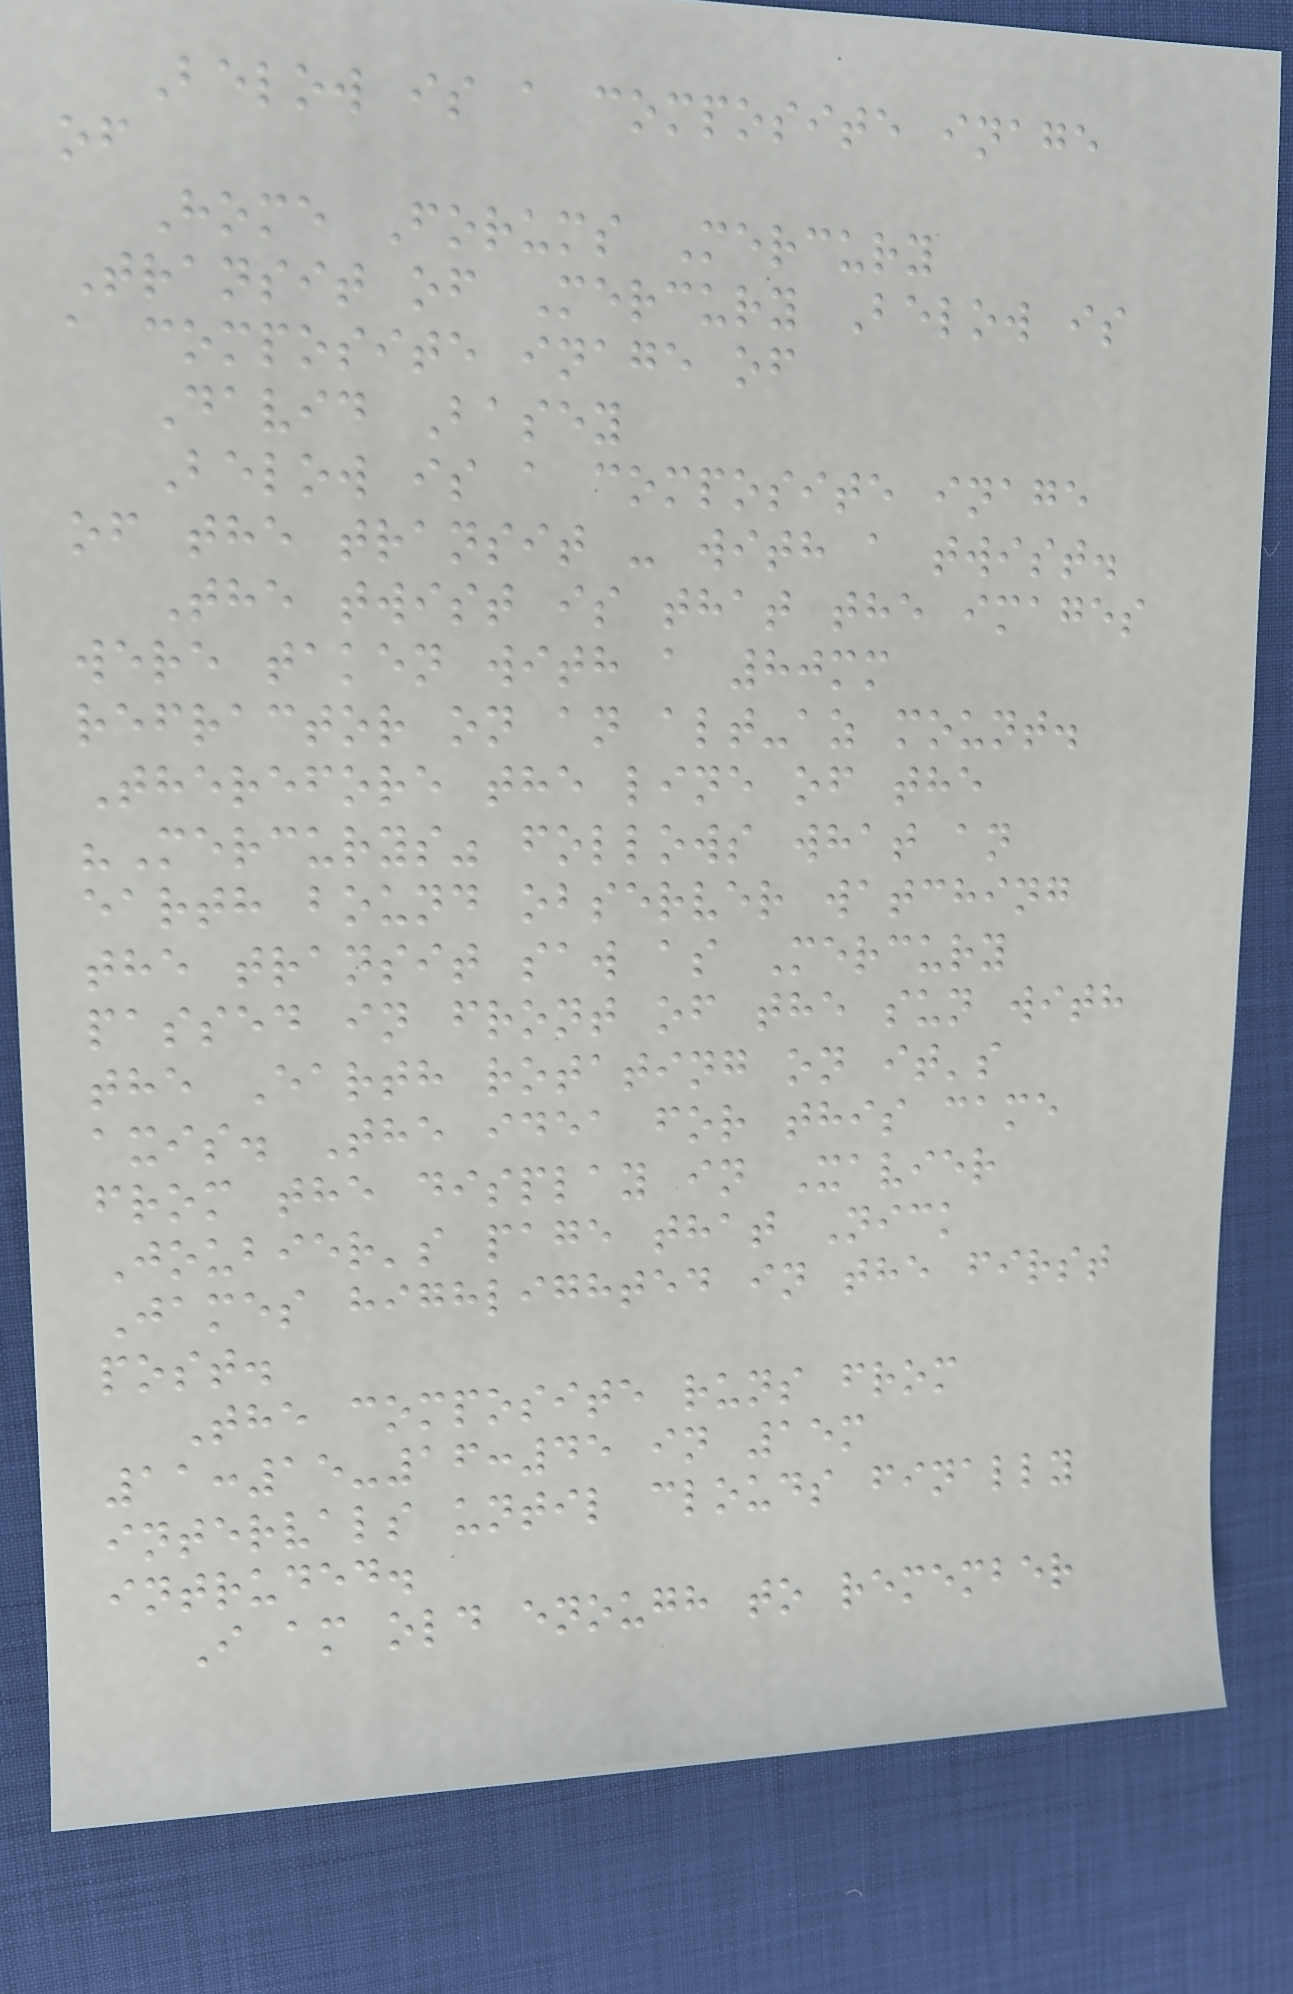Below is a composite inage
of
Home Forums Mercury
Transit of Mercury Below is
a composite inage of
David Basey
Below is a composite inage
of the transit - with a twist.
The twist is that the images
were taken with a 80mm
refractor on an alt-az mount.
Therefore the line of the
"Mercurys" follows what an
earth bound observer watching
the transit saw as Mercury
passed in front of the sun with
the Earth rotating on it's
axis. The idea for this came
from the display in Xavier
Joubier's page that Nick
James highlighted in the first
post.
The composite runs from
11:15-16:45 in 15m
intervals until clouds finally
intruded.
I am old enough to remember
